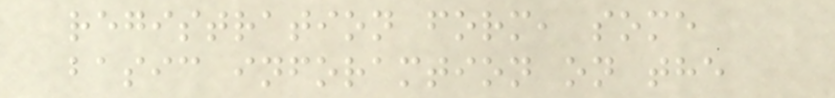registration form, some
basic inforamtion on the
